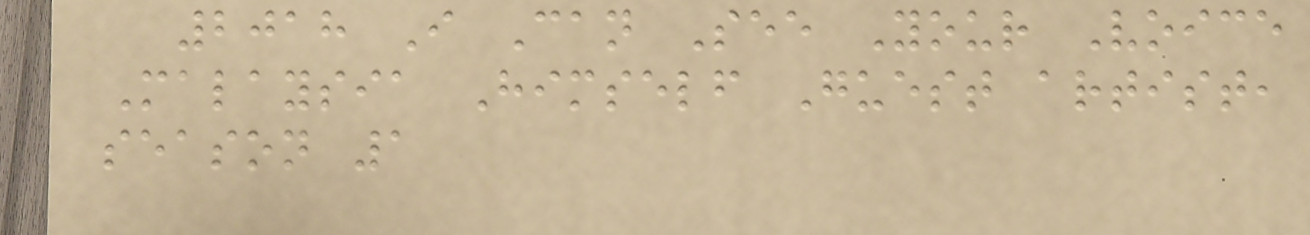2018 I Can See Your Voice
Malaysia Himself Guest artist,
season 1
